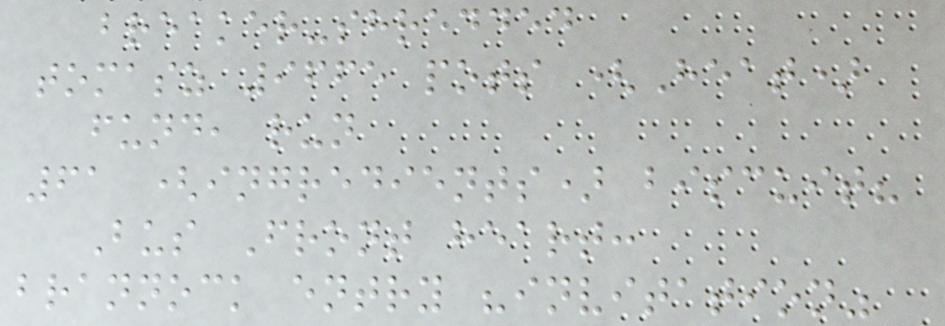breaker-shredded
tomasz 9665 pots (Heat)
fund, run
61 (ingredients) biscuit?
Bus Front heart:
brannock entry "invitation"
